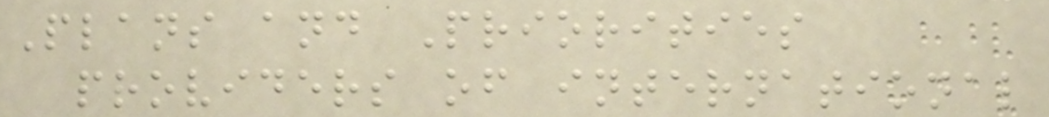Plans and Priorities
providers of international
